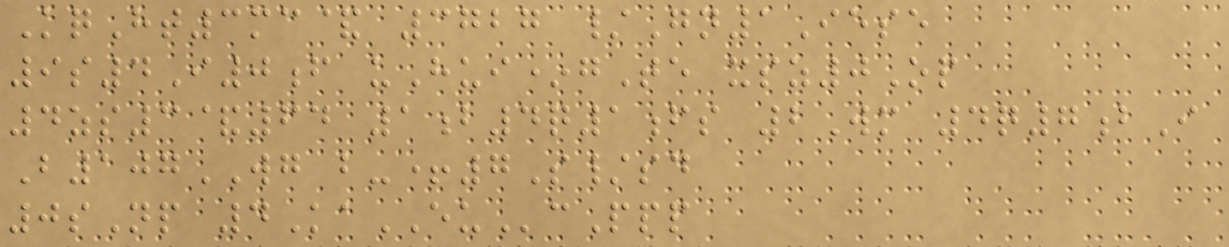KqHt3mc& 3727 /Gn1Iese
9s4I0f uHui*gTe xsz0Op
4zs3&64 1b4q1fs 2Wm 4q7bI
B107WG b-+7S/sd
0sNp 4KaEUcPpp
